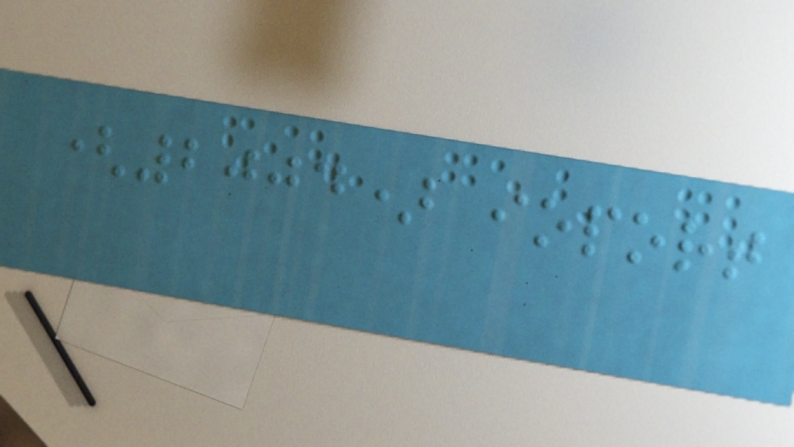(2004) ioport
